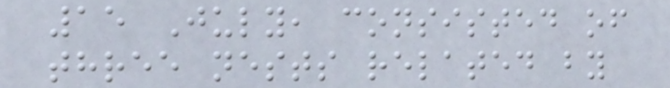15 July, consisted of
three nests related by
